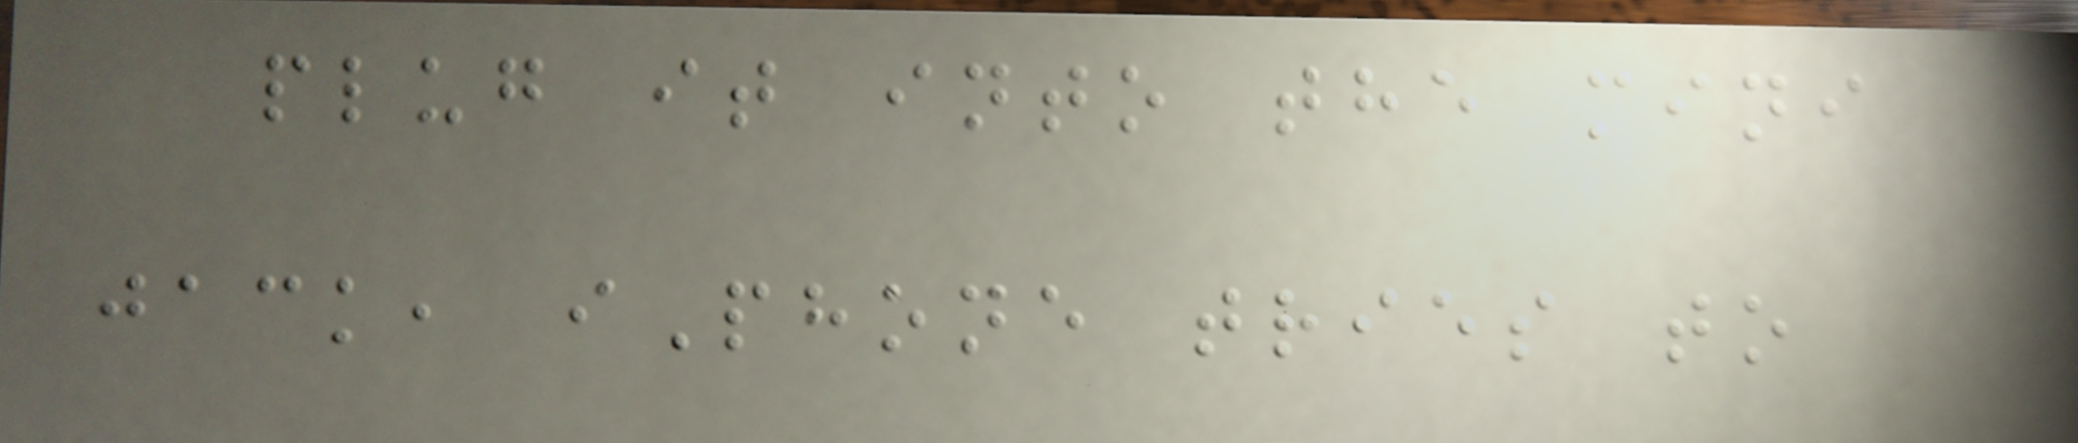plug it into the mini
jack, iPhone tries to
